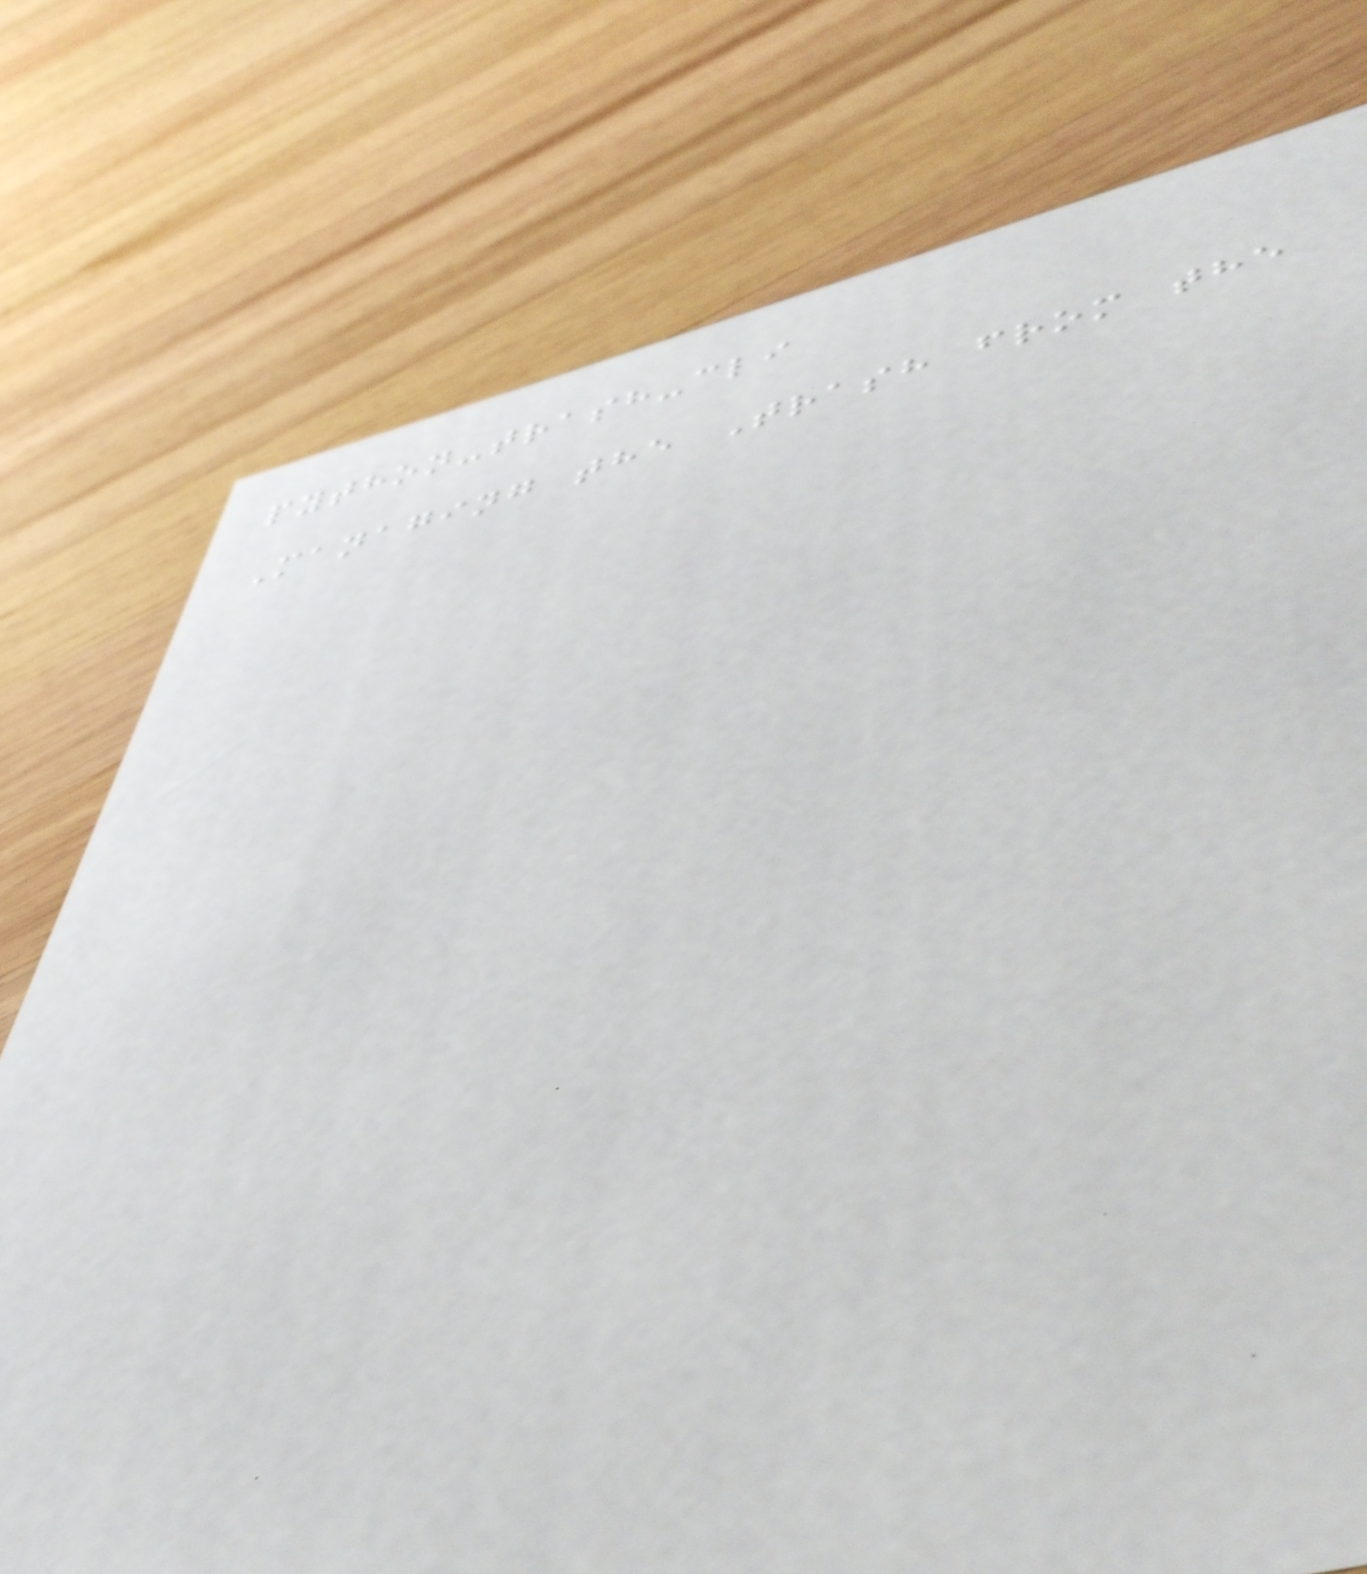python-trash-cli
Managing the Trash from the
